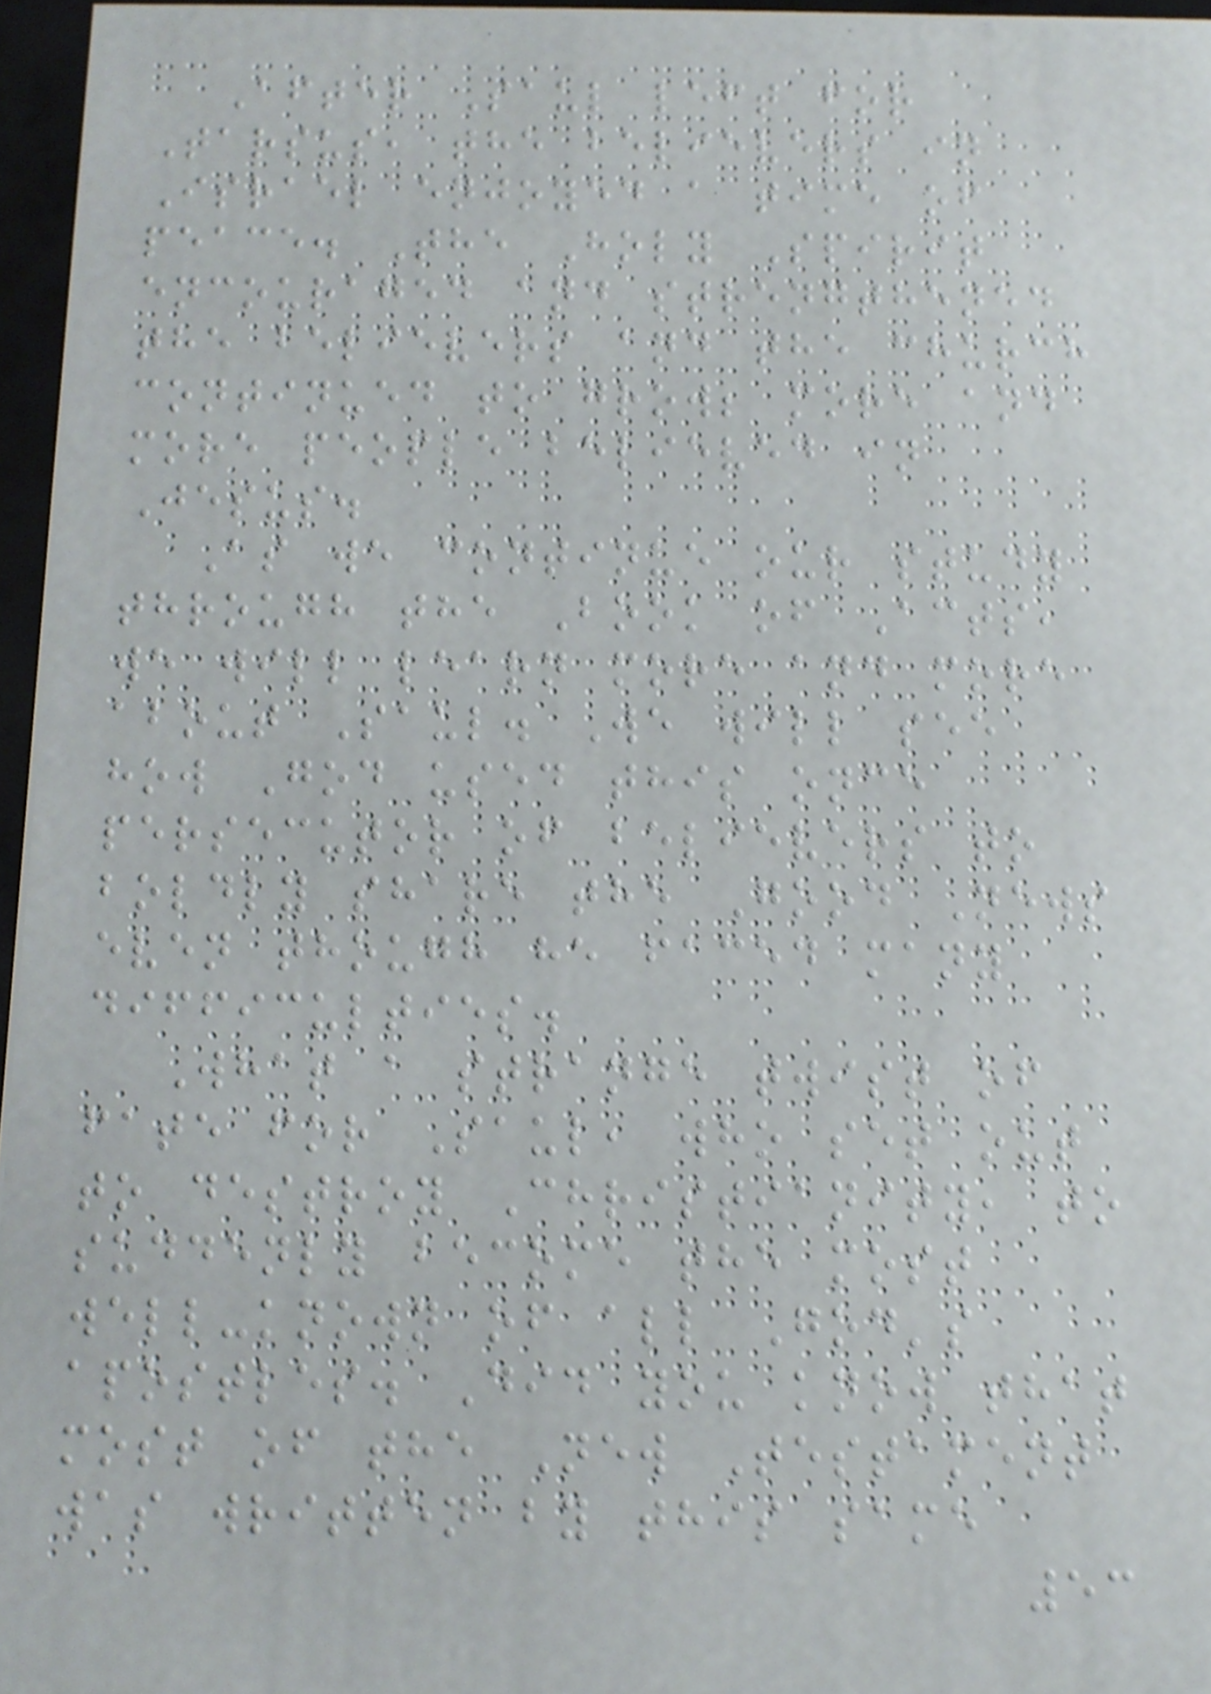After Saul left for
Tarsus, the believers in
Israel enjoyed a time of
peace. The Holy Spirit
encouraged and strengthened
the believers and the church
continued to grow; more and
more people believed in
Jesus.
As we continue our study
through the Book of Acts,
we will learn more and more
about Saul. We will see
how God used this once
persecutor of believers to
boldly share the Good News
even though he faced many
difficulties.
What a strange twist of
fate for Saul, who set out
to destroy Christianity, to
suddenly become the most
well-known of all God's
apostles. Did you know that
most of the New Testament
was written by this same
53
